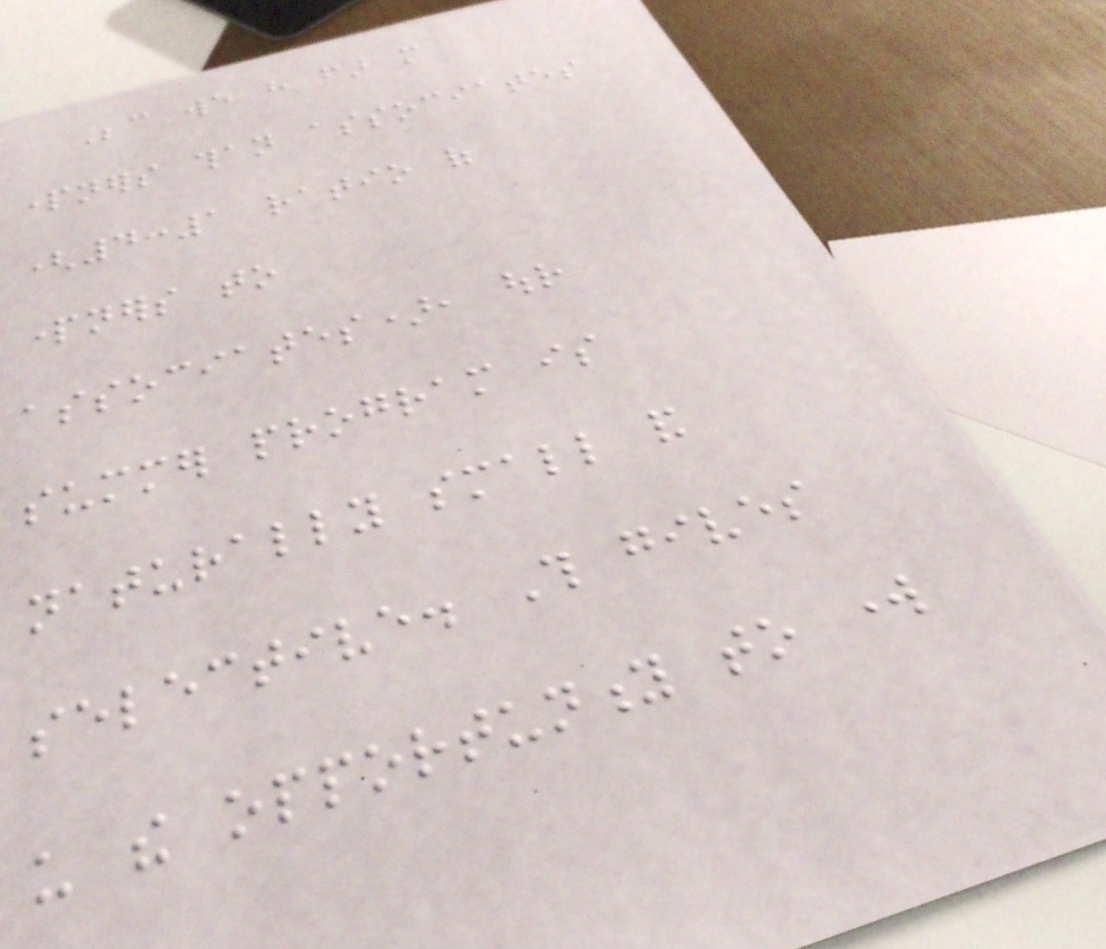Because we have far more
partners than associates
(4:1 ratio of
partners to
associates), our
summer program is
naturally small and
selective. This gives
us the opportunity to work
